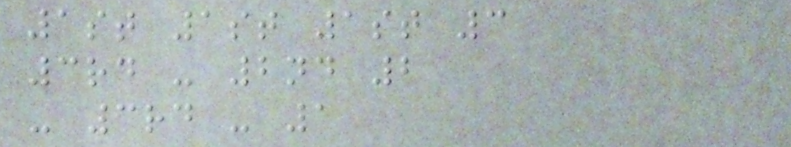1st 1st 1st 3
3rd - 2nd 2
- 3rd - 1
